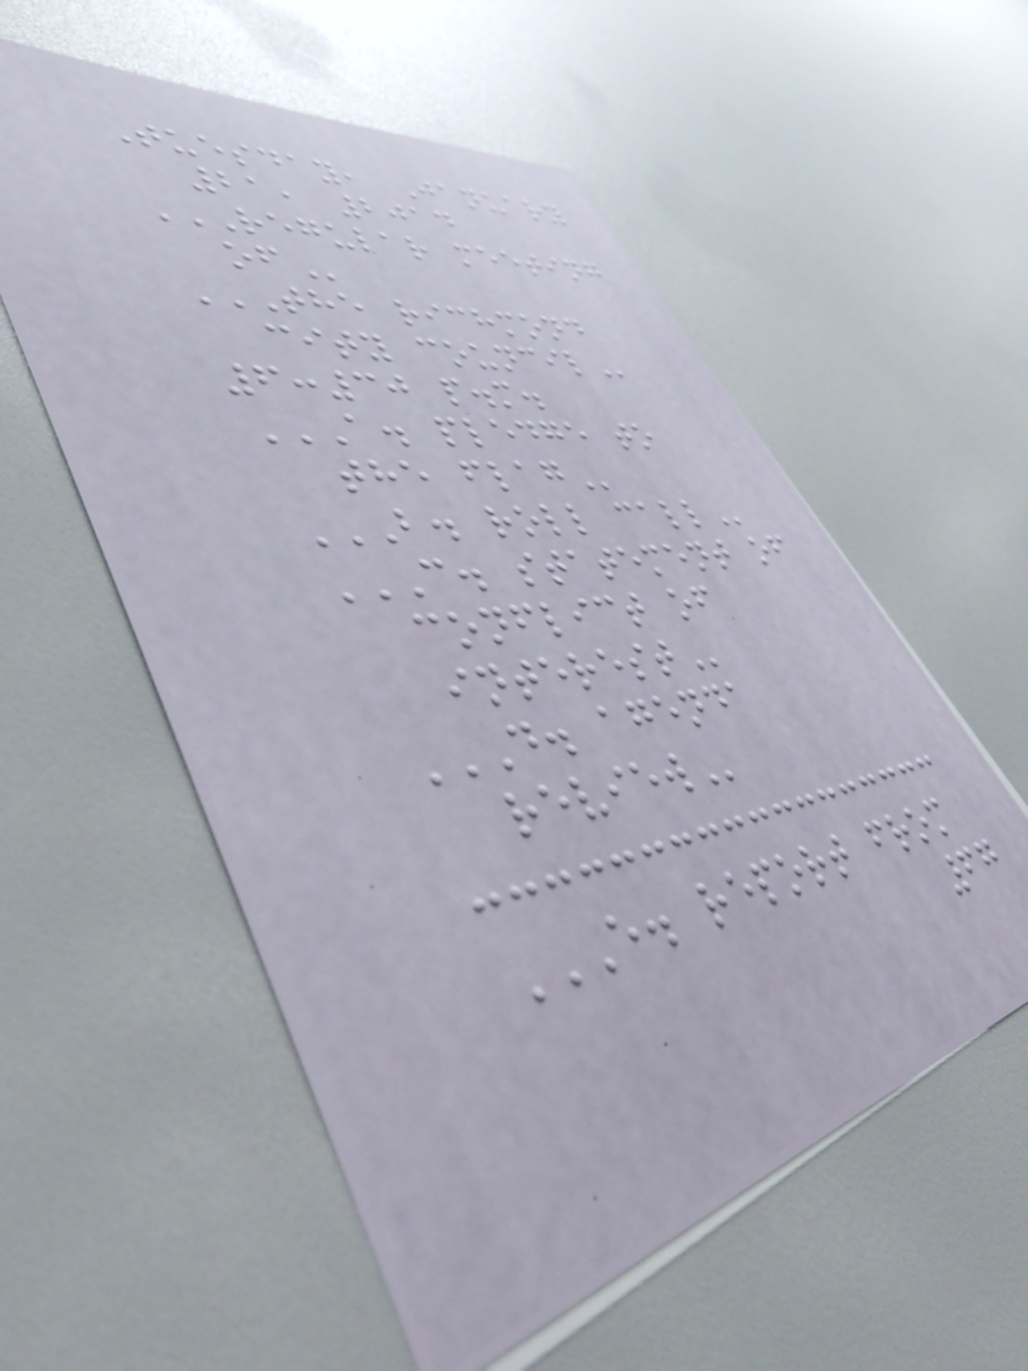Tuesday, January
21, 2014
REGULAR MEETING
OF
THE RICHMOND
CITY COUNCIL
6:30 p.m.
A. PLEDGE TO
THE FLAG
B. ROLL CALL
C. STATEMENT OF
CONFLICT OF
INTEREST
D. AGENDA
REVIEW
E. REPORT FROM
67
